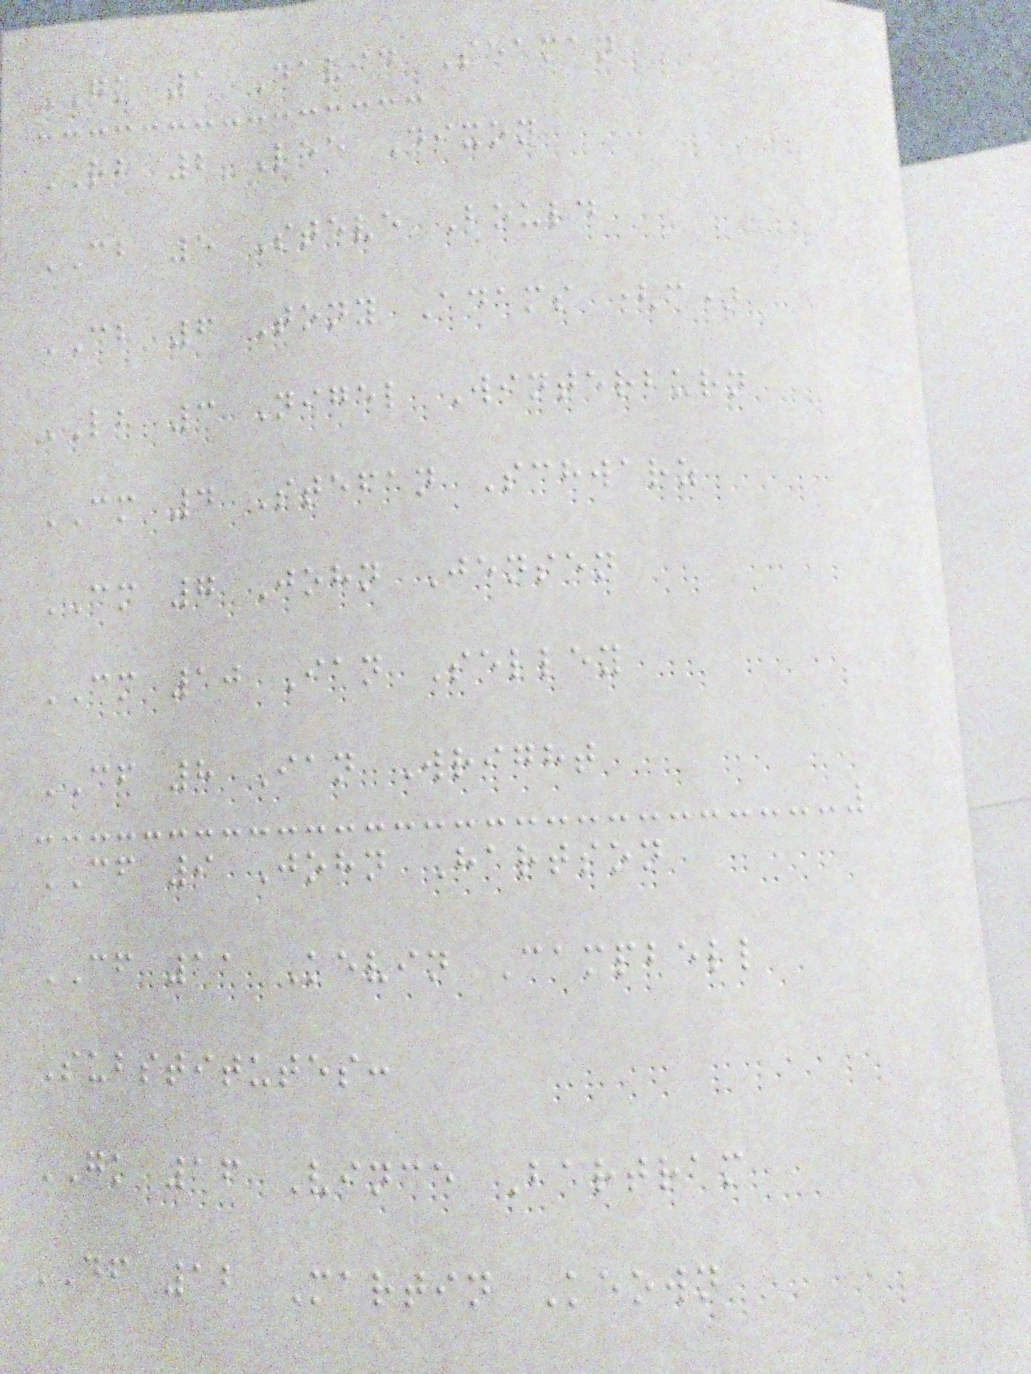GK 1 David Seaman
RB 2 Lee Dixon
CB 5 Steve Bould
CB 6 Tony Adams (c)
LB 3 Nigel Winterburn
CM 4 Stefan Schwarz
CM 7 John Jensen
CM 10 Ian Selley
CF 8 Ian Wright
CF 9 John Hartson
CF 11 Kevin Campbell
Substitutes:
GK 16 Vince Bartram
DF 12 Martin Keown
